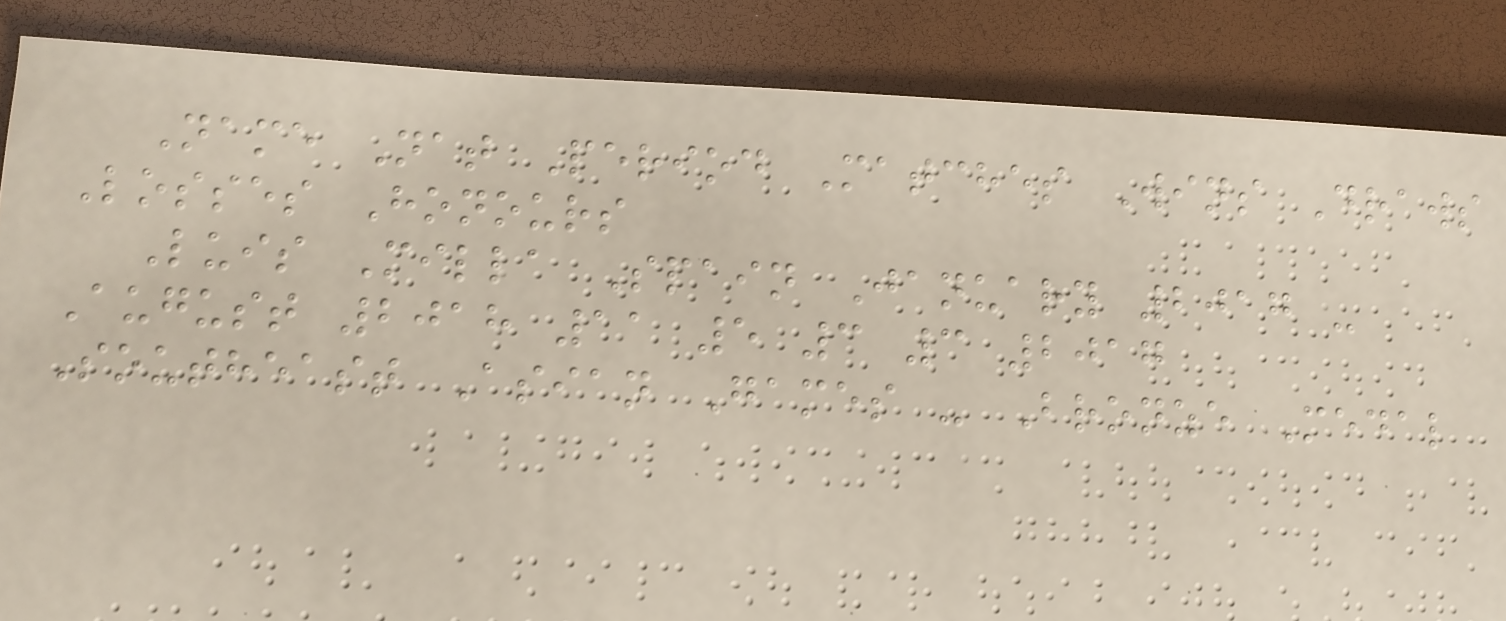Name Nat Period Matches Wins Draws
Losses Honours
Luis Milla Spain January 2017 -
August 2018 11 5 3 3 2017
Southeast Asian Games - Bronze Medal
